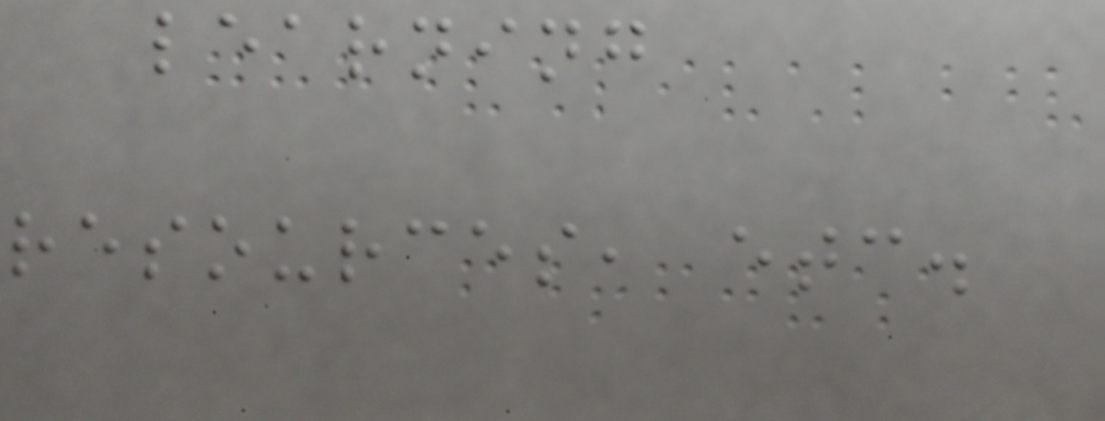learning
resources, etc.
